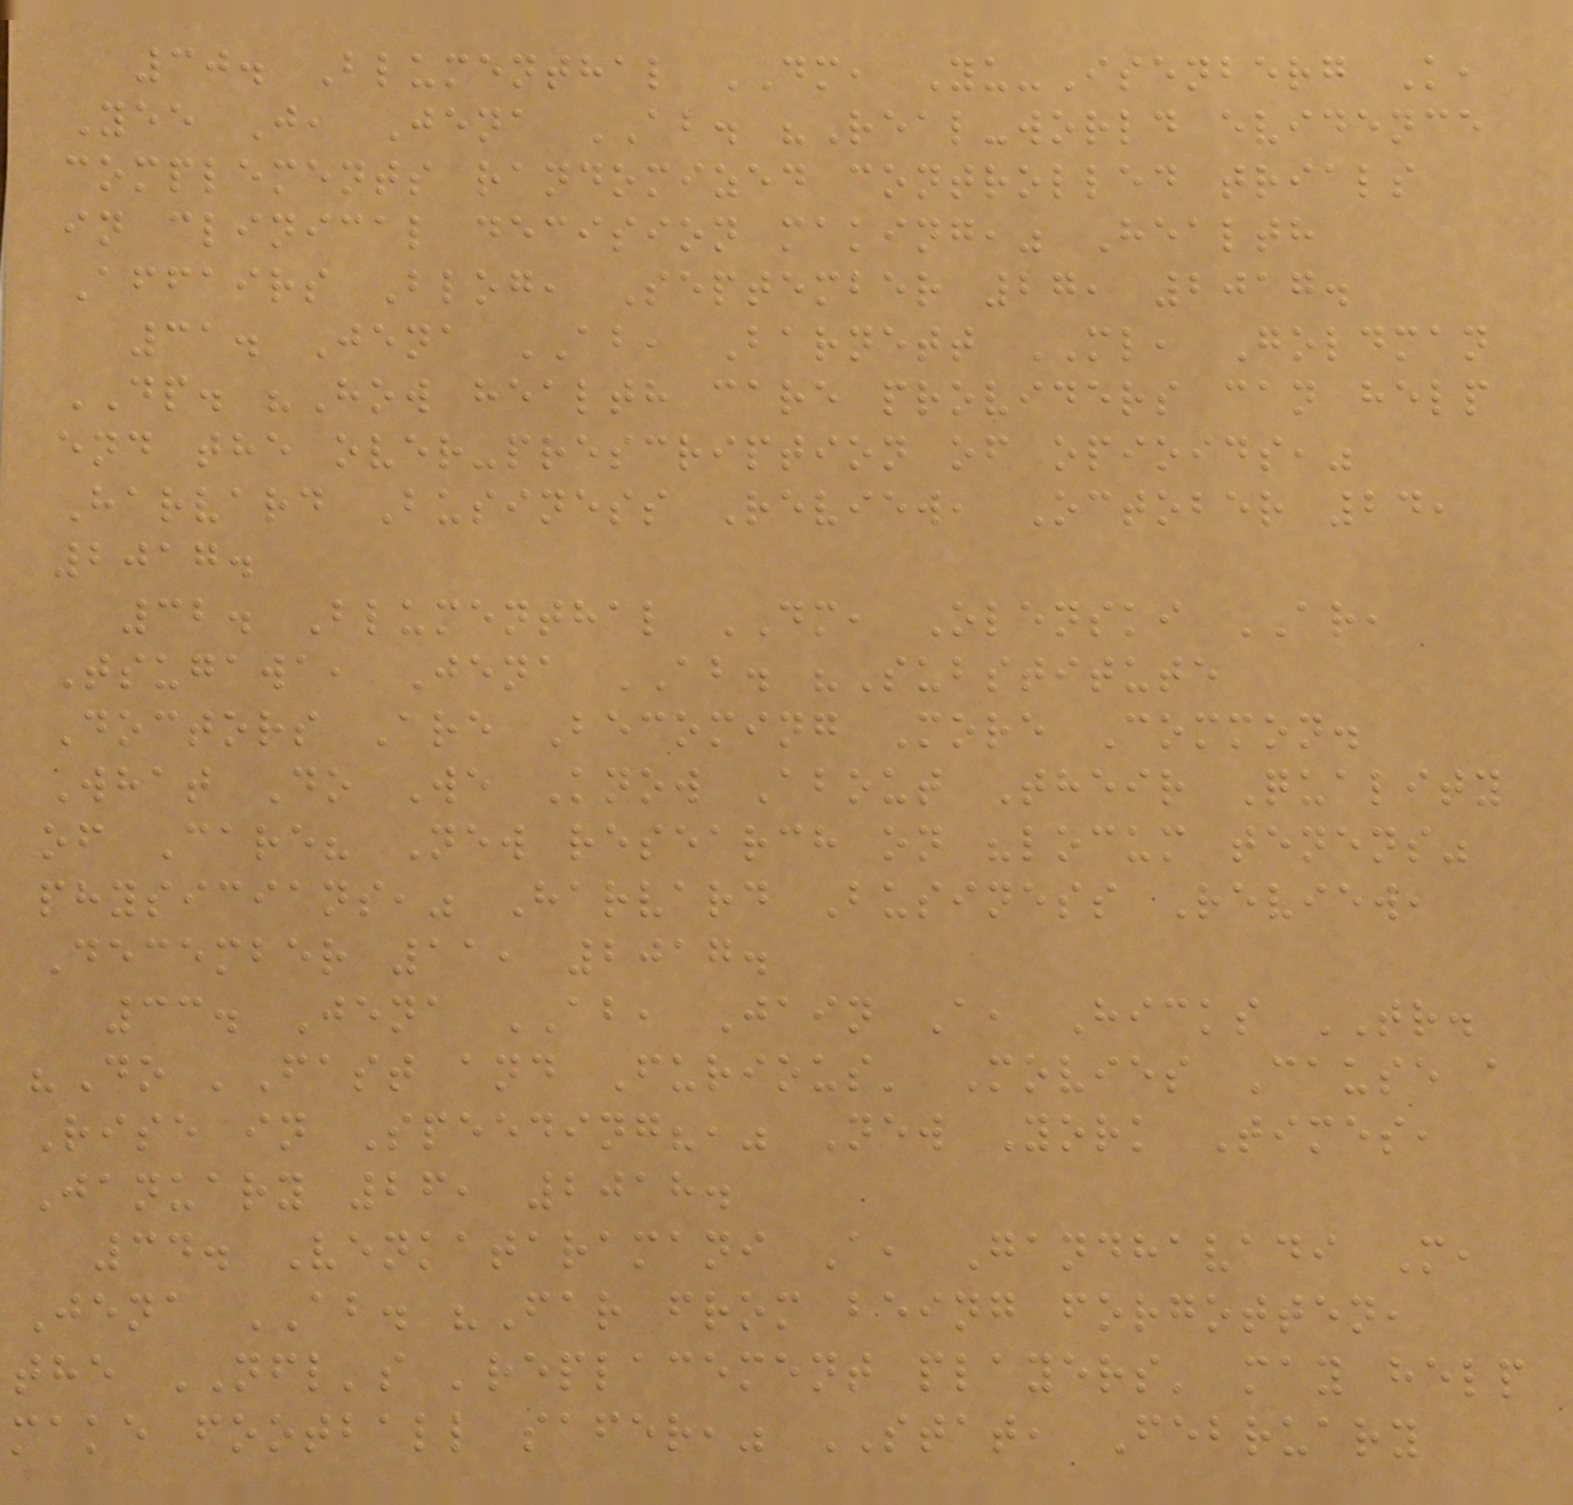30. Blumenthal DM, Yu-Isenberg K,
Yee J, Jena AB. "Real-world evidence
complements randomized controlled trials
in clinical decision making," Health
Affairs Blog, September 27, 2017.
31. Jena AB, Barnett ML, Goldman
DP. "How health care providers can help
end the over-prescription of opioids,"
Harvard Business Review, October 24,
2017.
32. Blumenthal DM, Olenski AR,
Tsugawa, Jena AB. "Substitute
Doctors Are Becoming More Common.
What Do We Know About Their Quality
of Care? New research on "locum tenens"
physicians," Harvard Business Review,
December 11, 2017.
33. Jena AB, Jain A, Hicks TR.
"Do 'Fast and Furious' Movies Cause a
Rise in Speeding?," New York Times,
January 26, 2018.
34. Venkataramani A, Gandhavadi M,
Jena AB. "Far from being forgotten,
the NFL's 'replacement players' may help
make football safer," STAT, February
